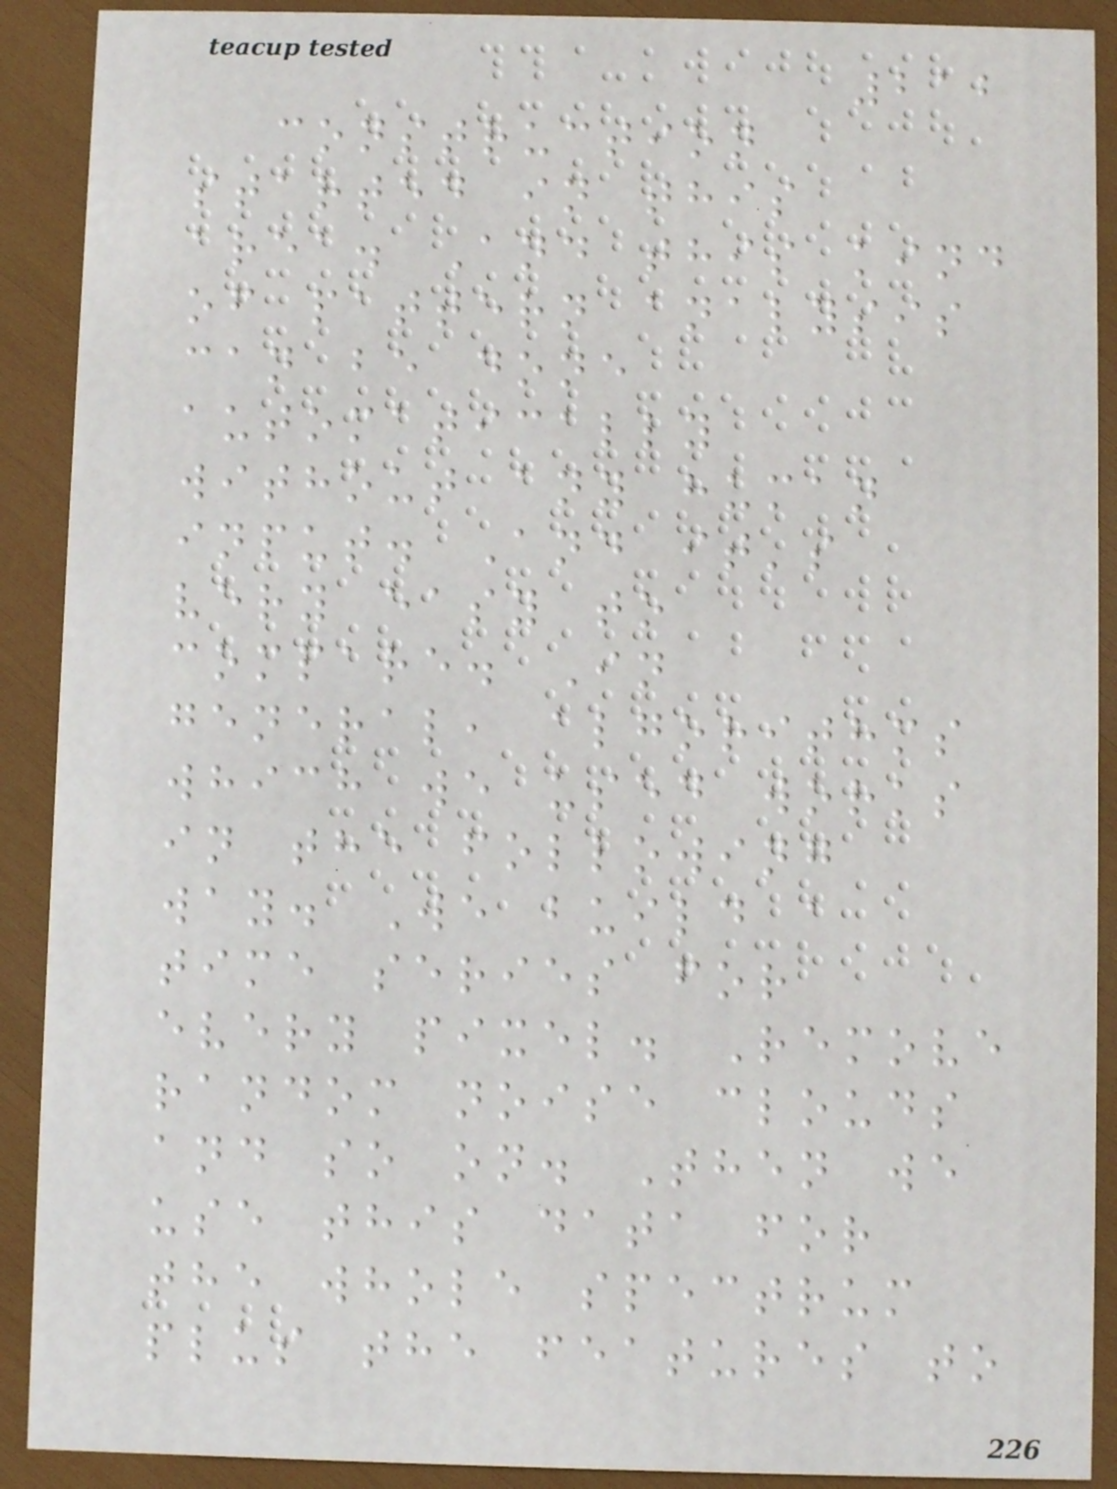212
construction
started in this
area. And this kind
of pattern analysis
can be done
automatically
without any human
input. And it's
very easy to
compare. In
general, algorithms
which we used works
in the following
way. We build a
time series for
every pixel. Remove
random noise clouds
and so on. Then we
use this data for
the whole spectrum
plus the features to
